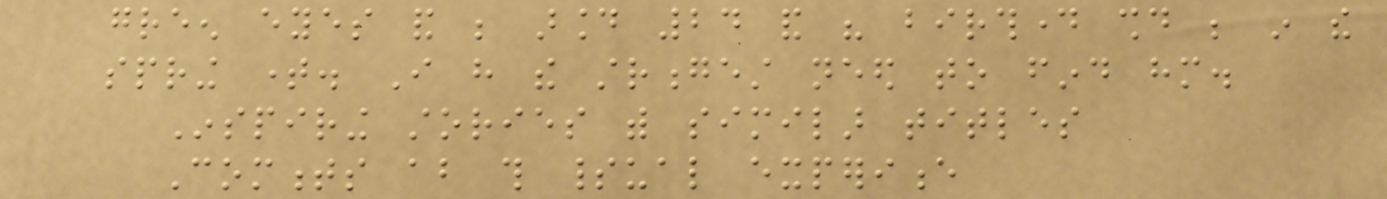green eyes and be around 24 and his birthday should be in the
spring time. I have the strongest need to find him.
Inspiring stories with similar titles
Comments about this spiritual experience
